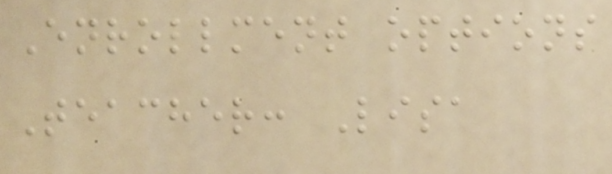Enrollment options
Teacher: Lisa
